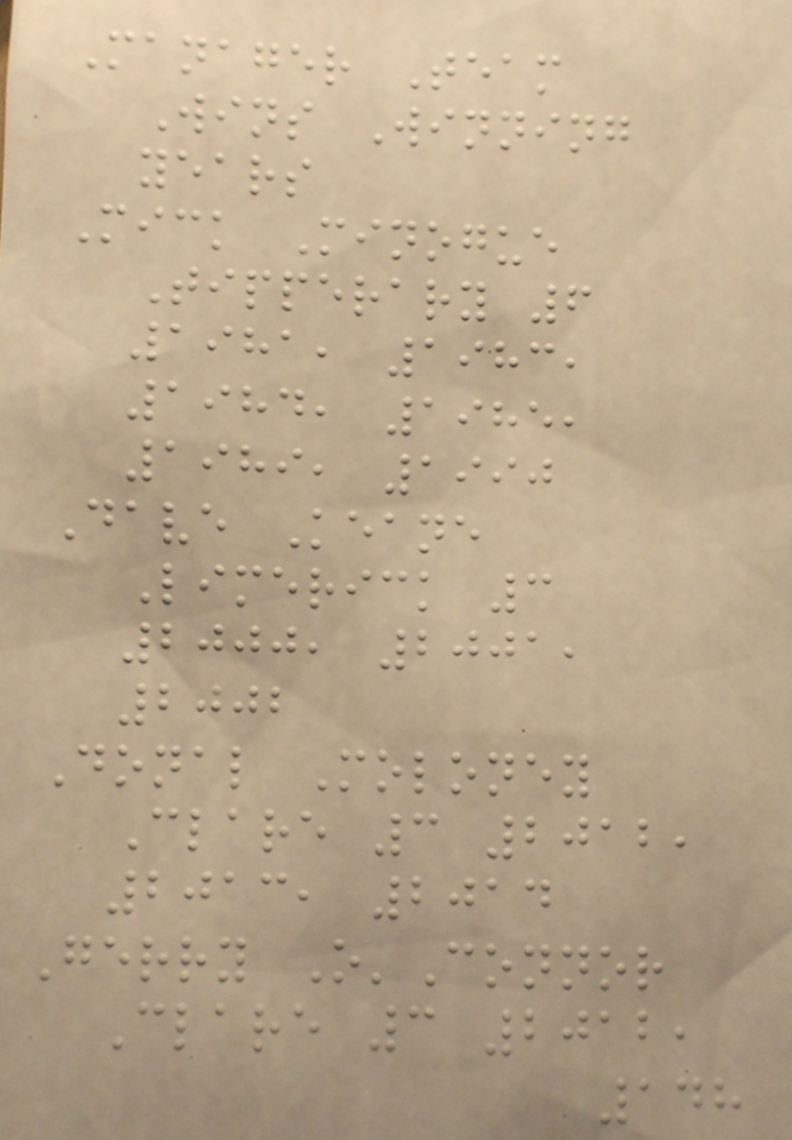Manager Team
Wins Winning
years
Mick Minogue
Tipperary 6
1981, 1983,
1984, 1985,
1989, 1990
Dave Keane
Limerick 3
2000, 2001,
2002
Donal Moloney
Clare 3 2012,
2013, 2014
Gerry O'Connor
Clare 3 2012,
148
